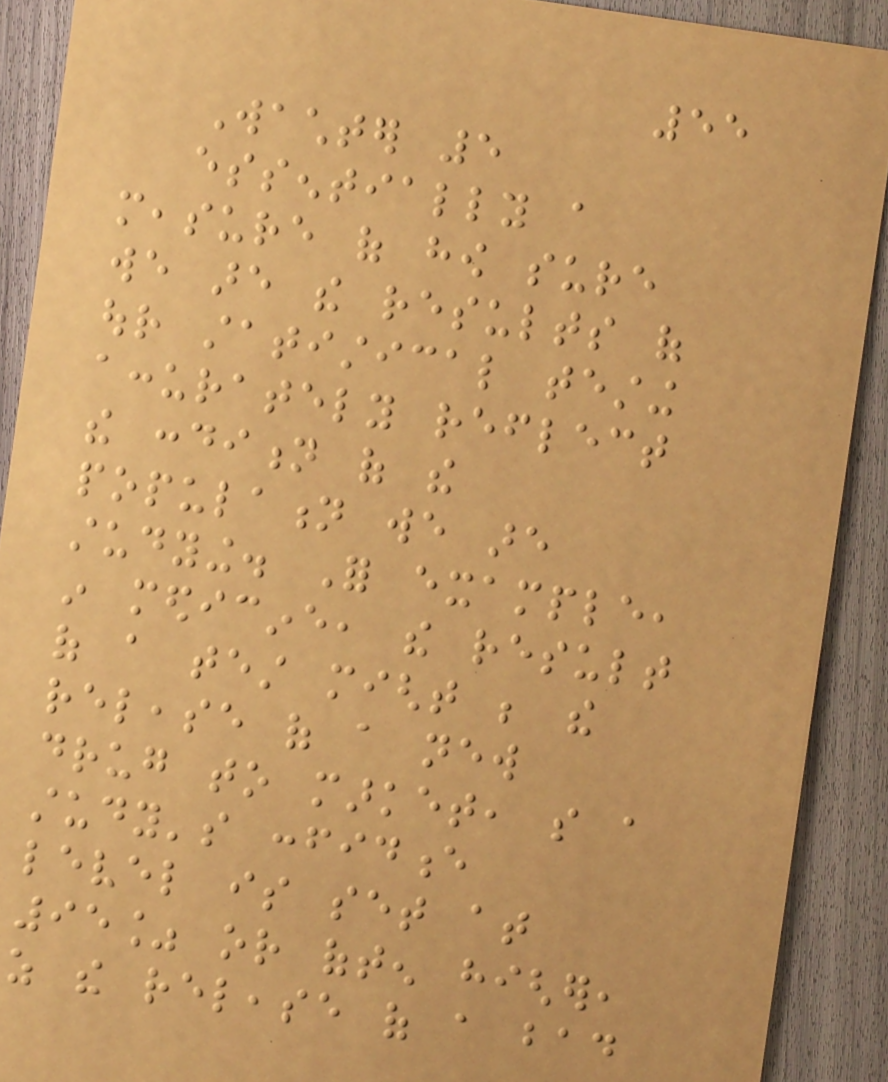55
Wachter 5
essentially a
measure of how sure
we are the results of
our statistical testing
accurately reflect
the condition of the
population we are
studying. For example,
in medicine, the result
of a test might be the
release of a new
drug to market, so a
study's confidence
level is set at
95% or often higher,
as the release of a bad
